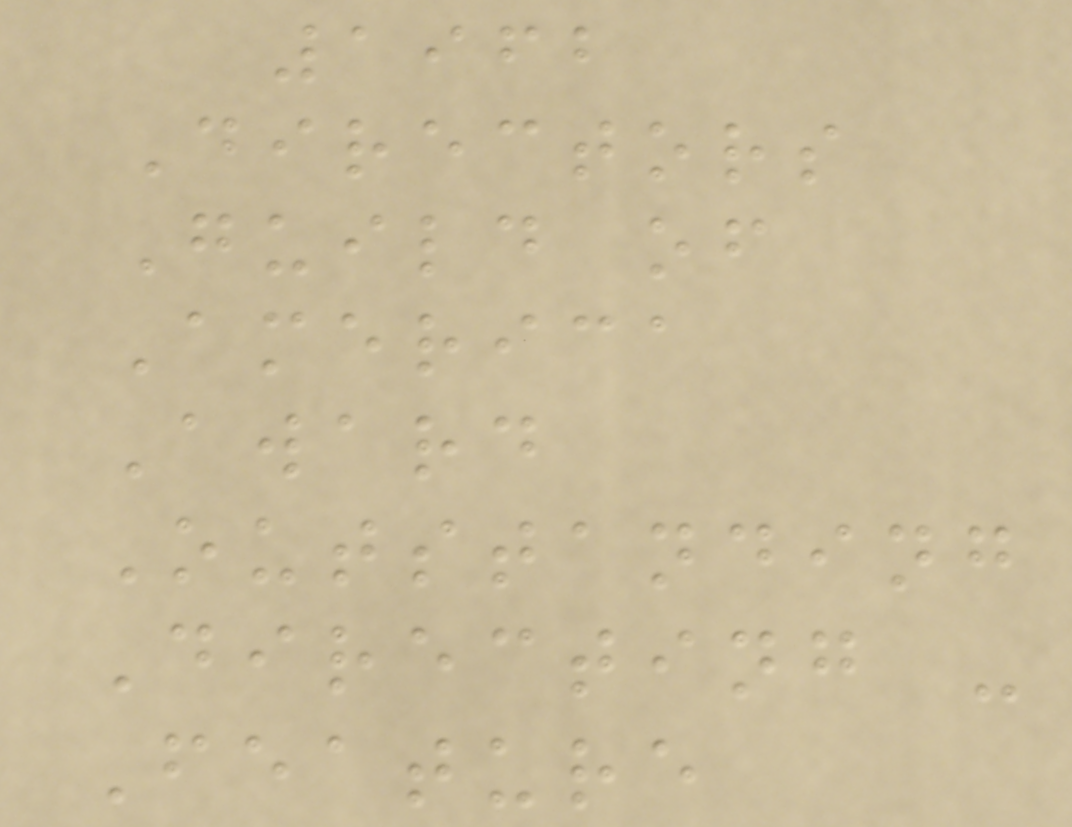1962
Directors
Guild of
America
Award
Outstanding
Directing -
Feature
